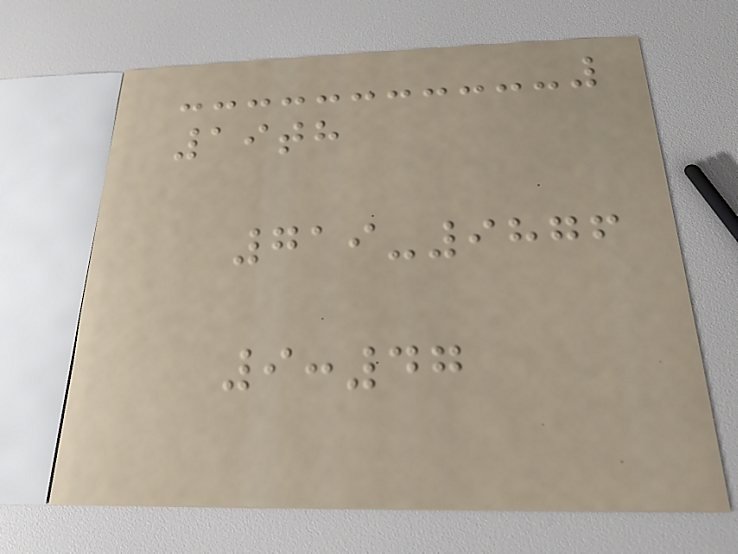19th
719-9876
9:47
